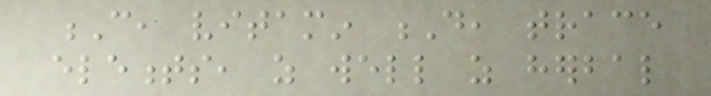C, vitamin D, trace
elements, as well as herbal
